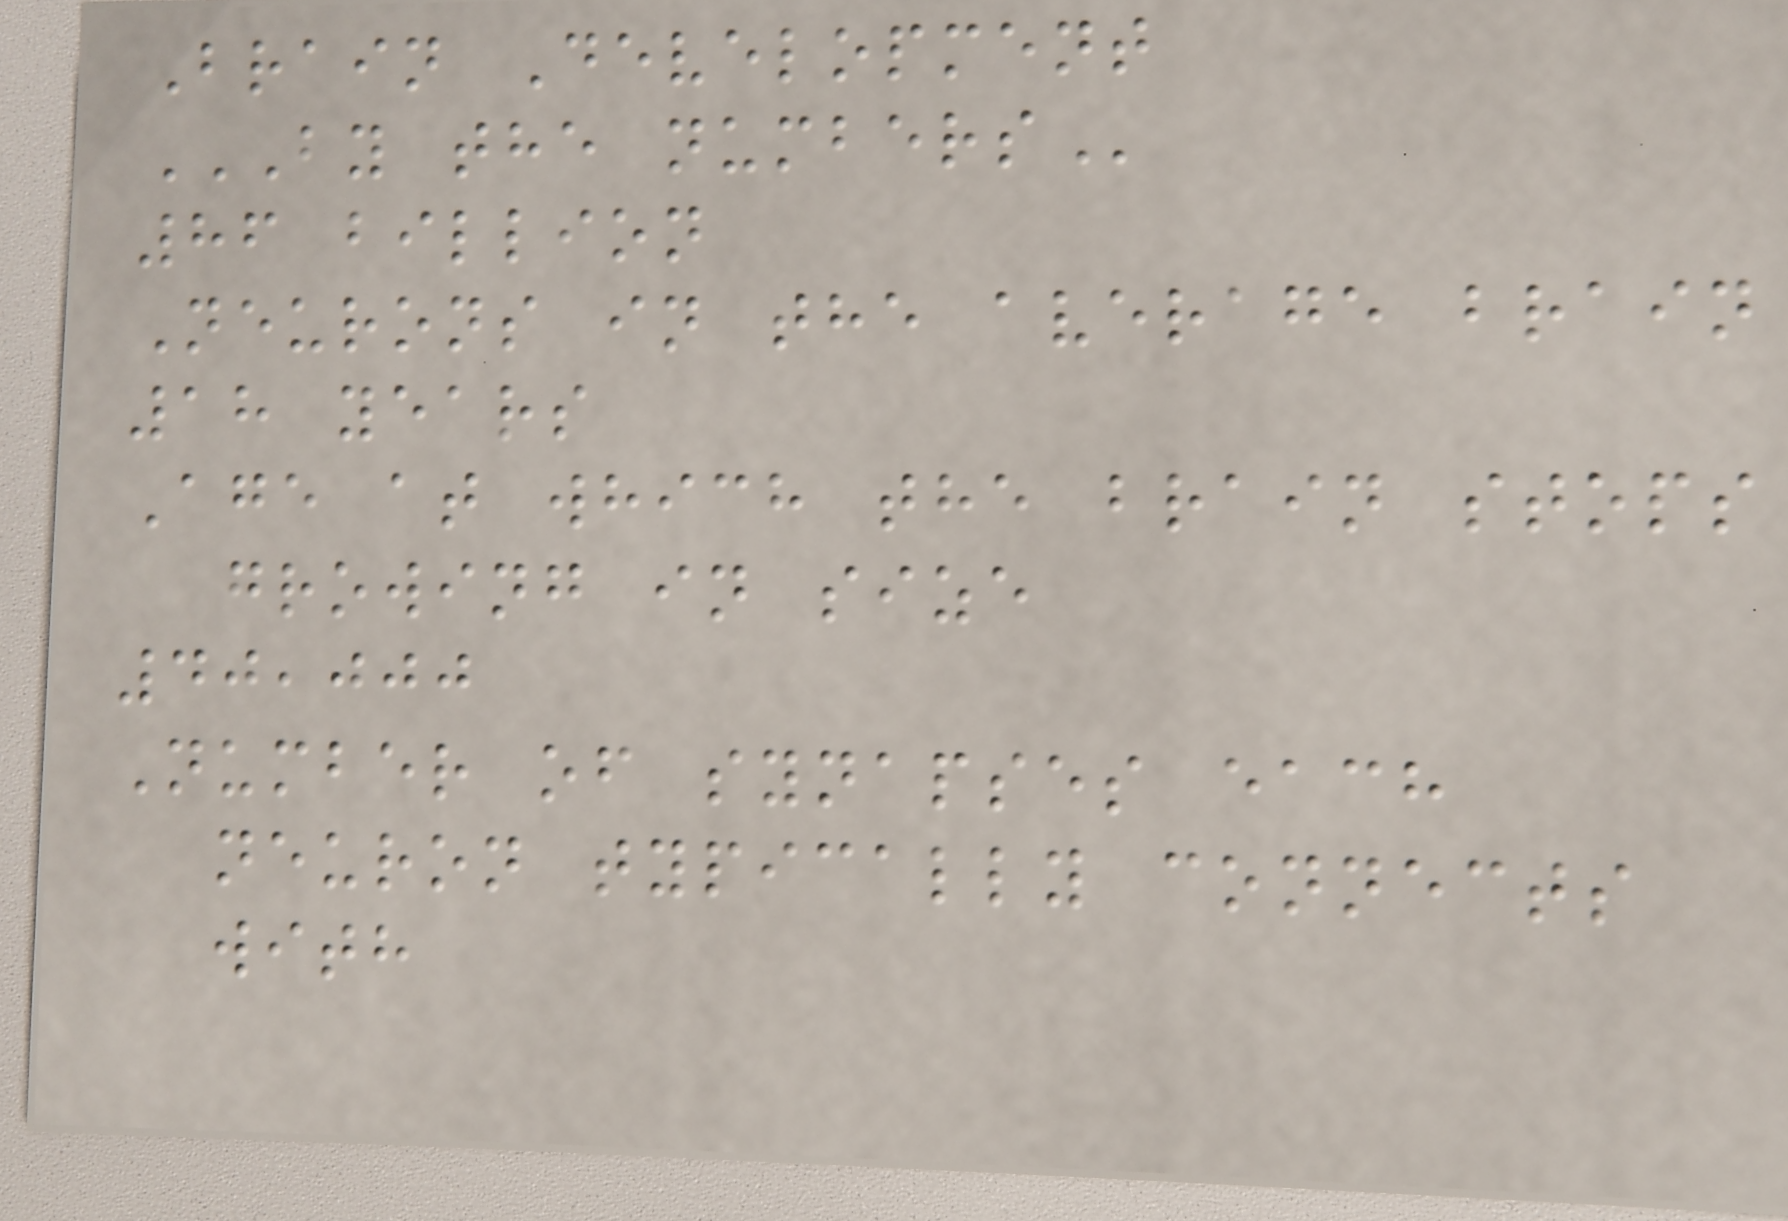Brain Development
BY THE NUMBERS
86 billion
Neurons in the average brain
18 years
Age at which the brain stops
growing in size
40,000
Number of synapses each
neuron typically connects
with
